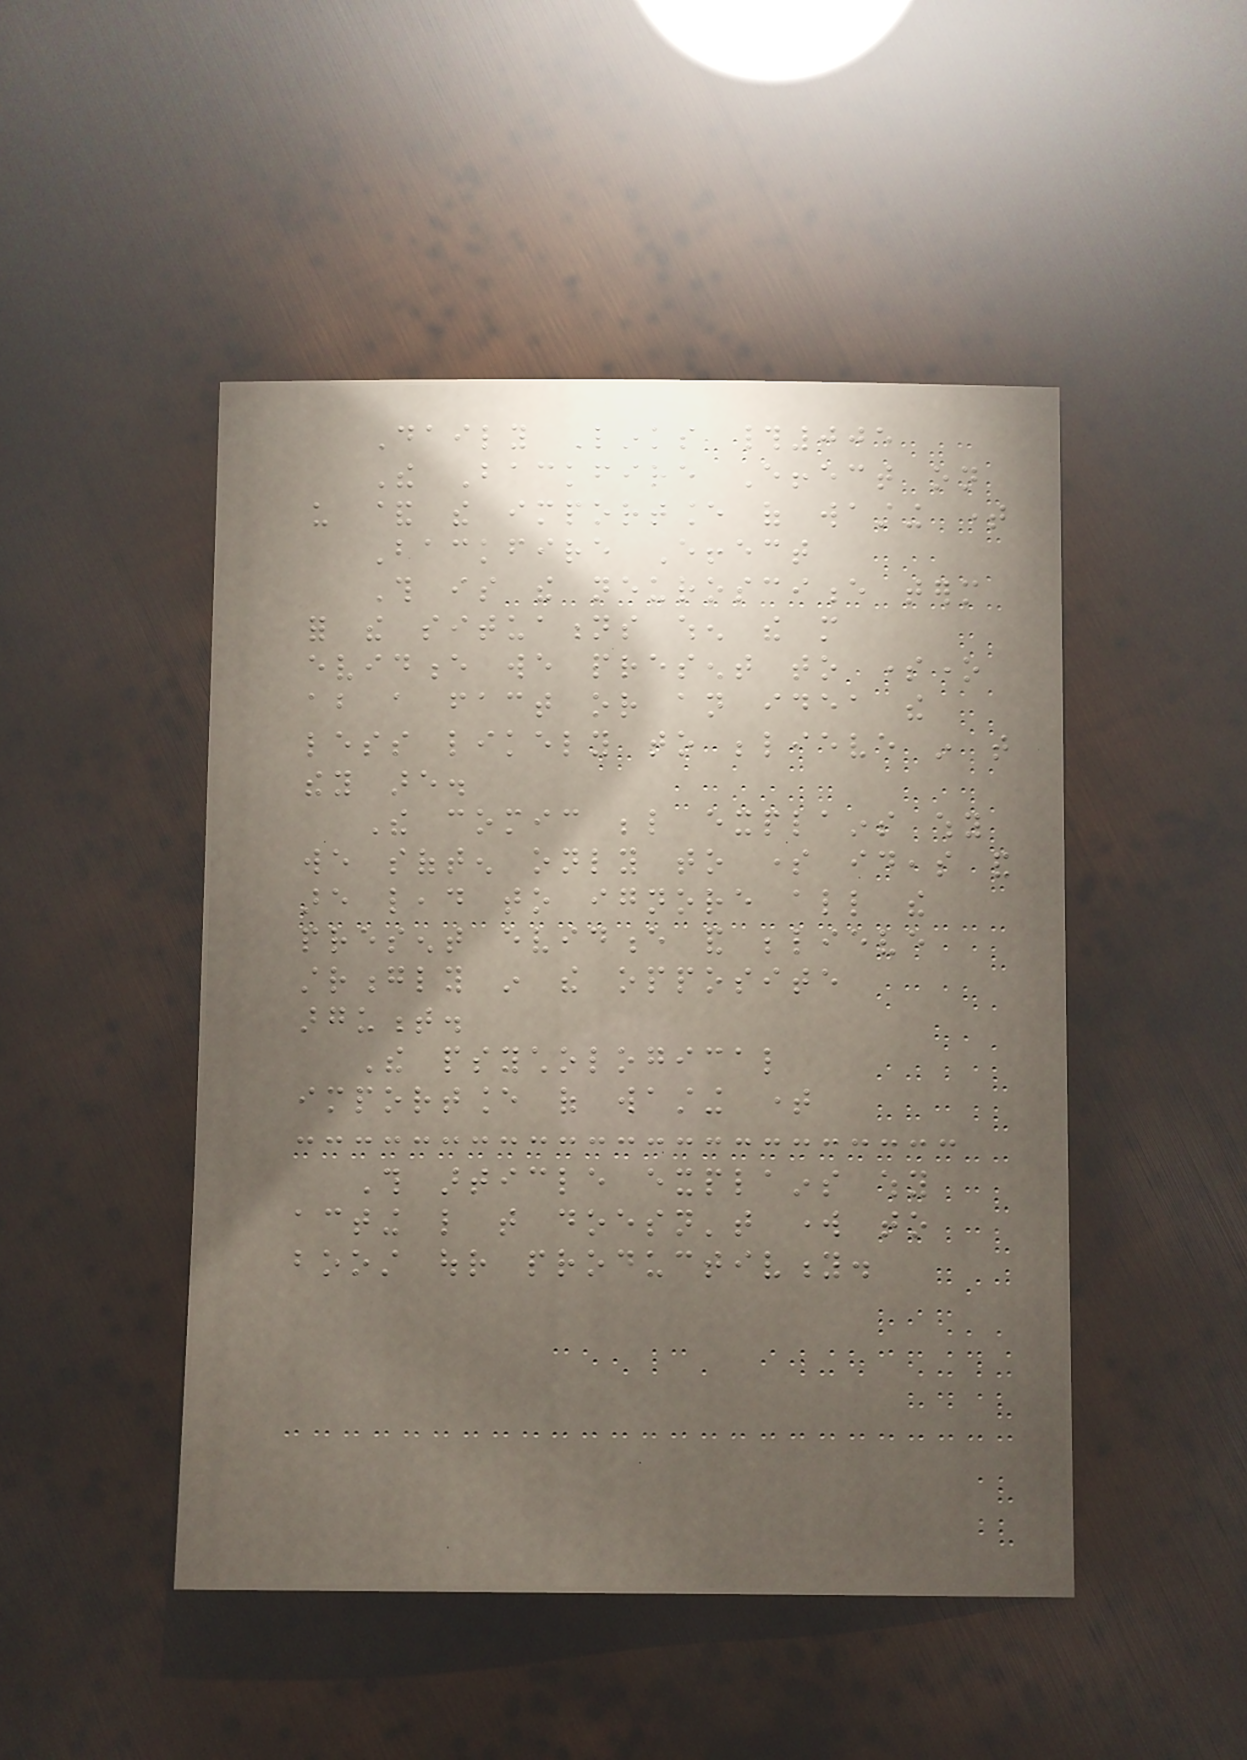Daily Links #005
The Backfire Effect on
us & the importance of wasting time
Backfire Effect
This is the neuroscience term
for the situations when the more
evidence we present to someone
about a fact or an idea the
less likely to believe in that
they are.
The comic below explains why
we soften only to some ideas and
are lead to ignore all the
present evidence and believe
strongly in the opposite
argument.
The psychological
importance of wasting time
This article explains why
acting like that doesn't work to
boost our productivity.
